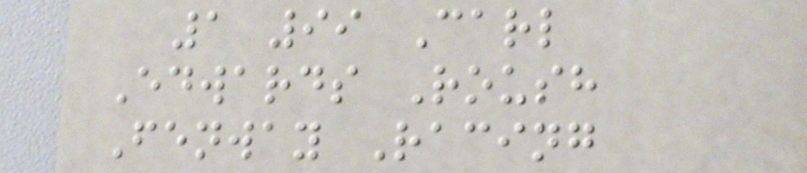1 99 Carl
Edwards Roush
Fenway Racing
